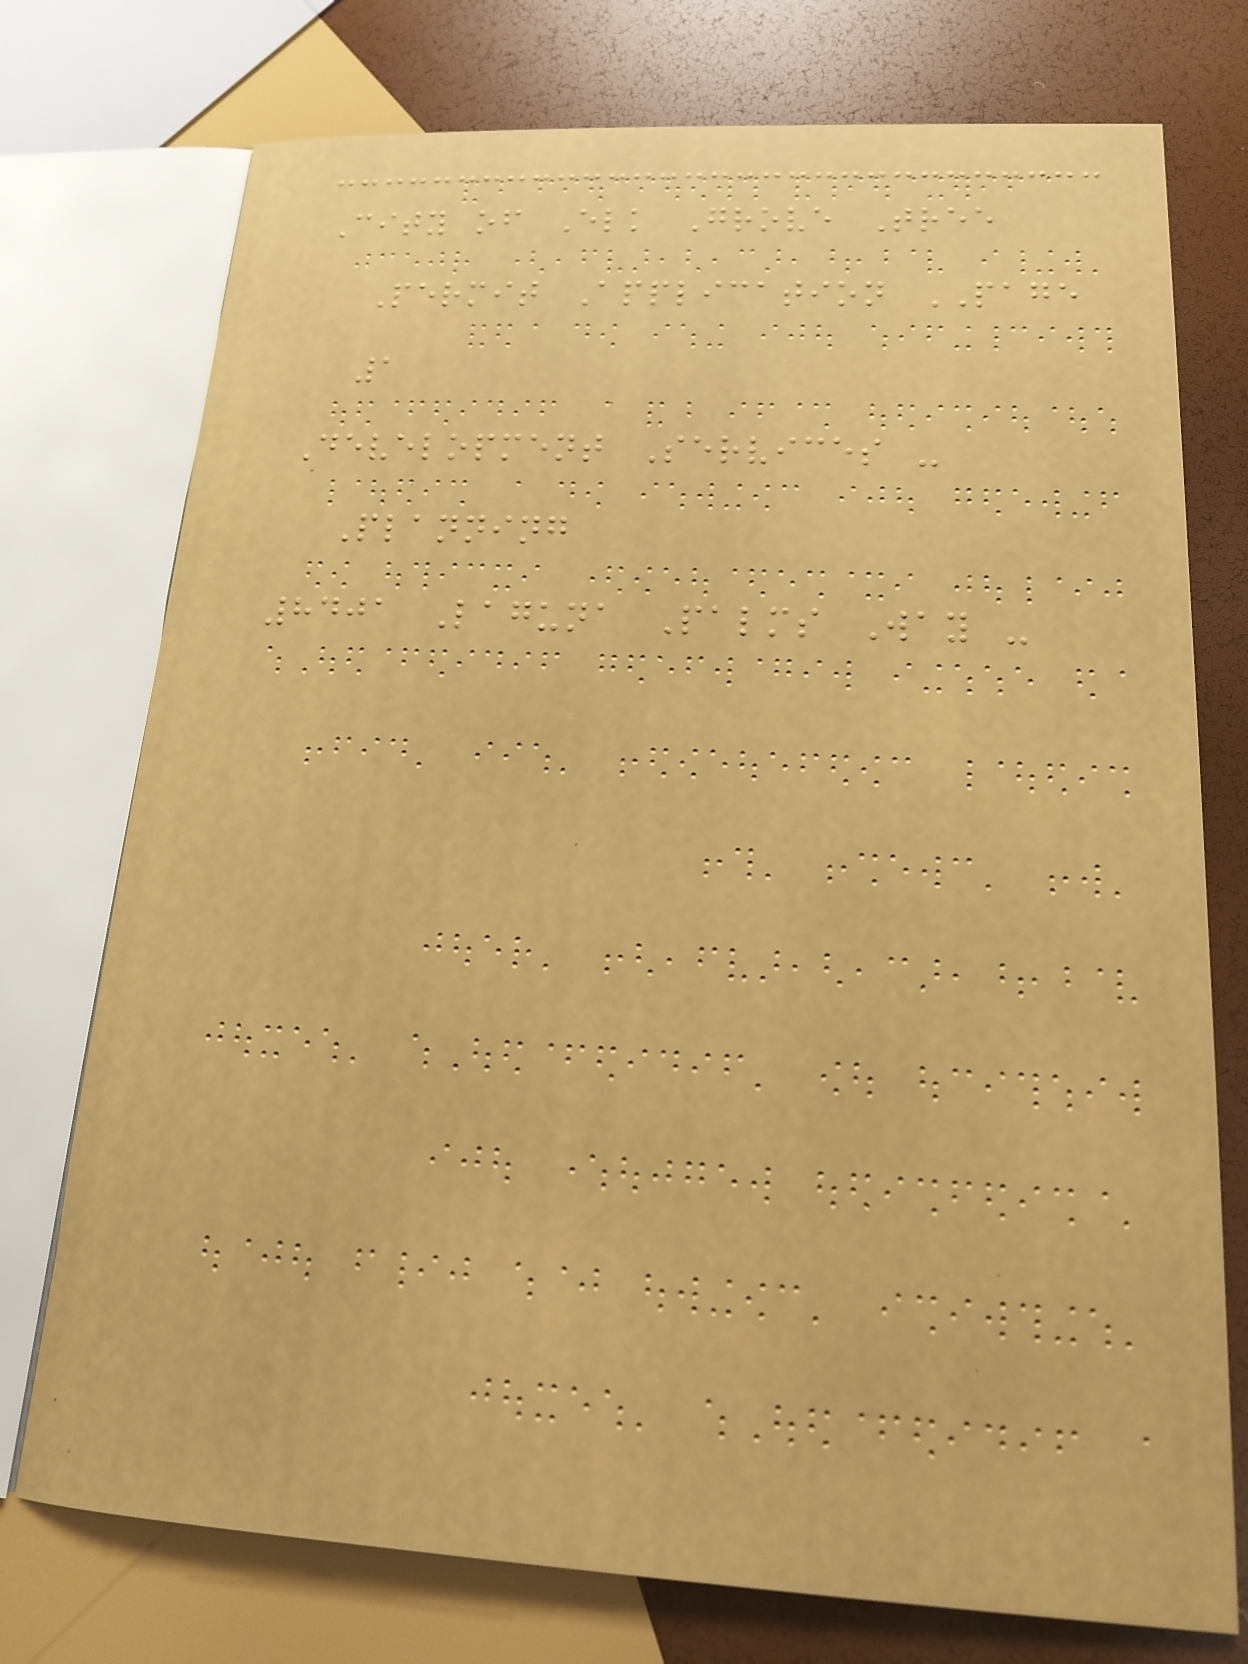City of Elk Grove Tree
Permit Application PAGE
1
Development Services -
Planning
8401 Laguna Palms Way -
